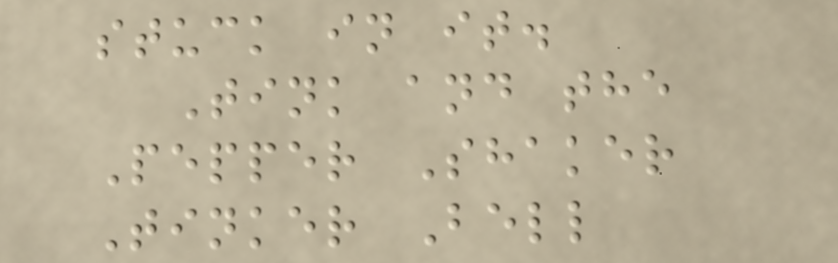stuck in it.
Tink and the
Pepper Shaker
Tinker Bell
